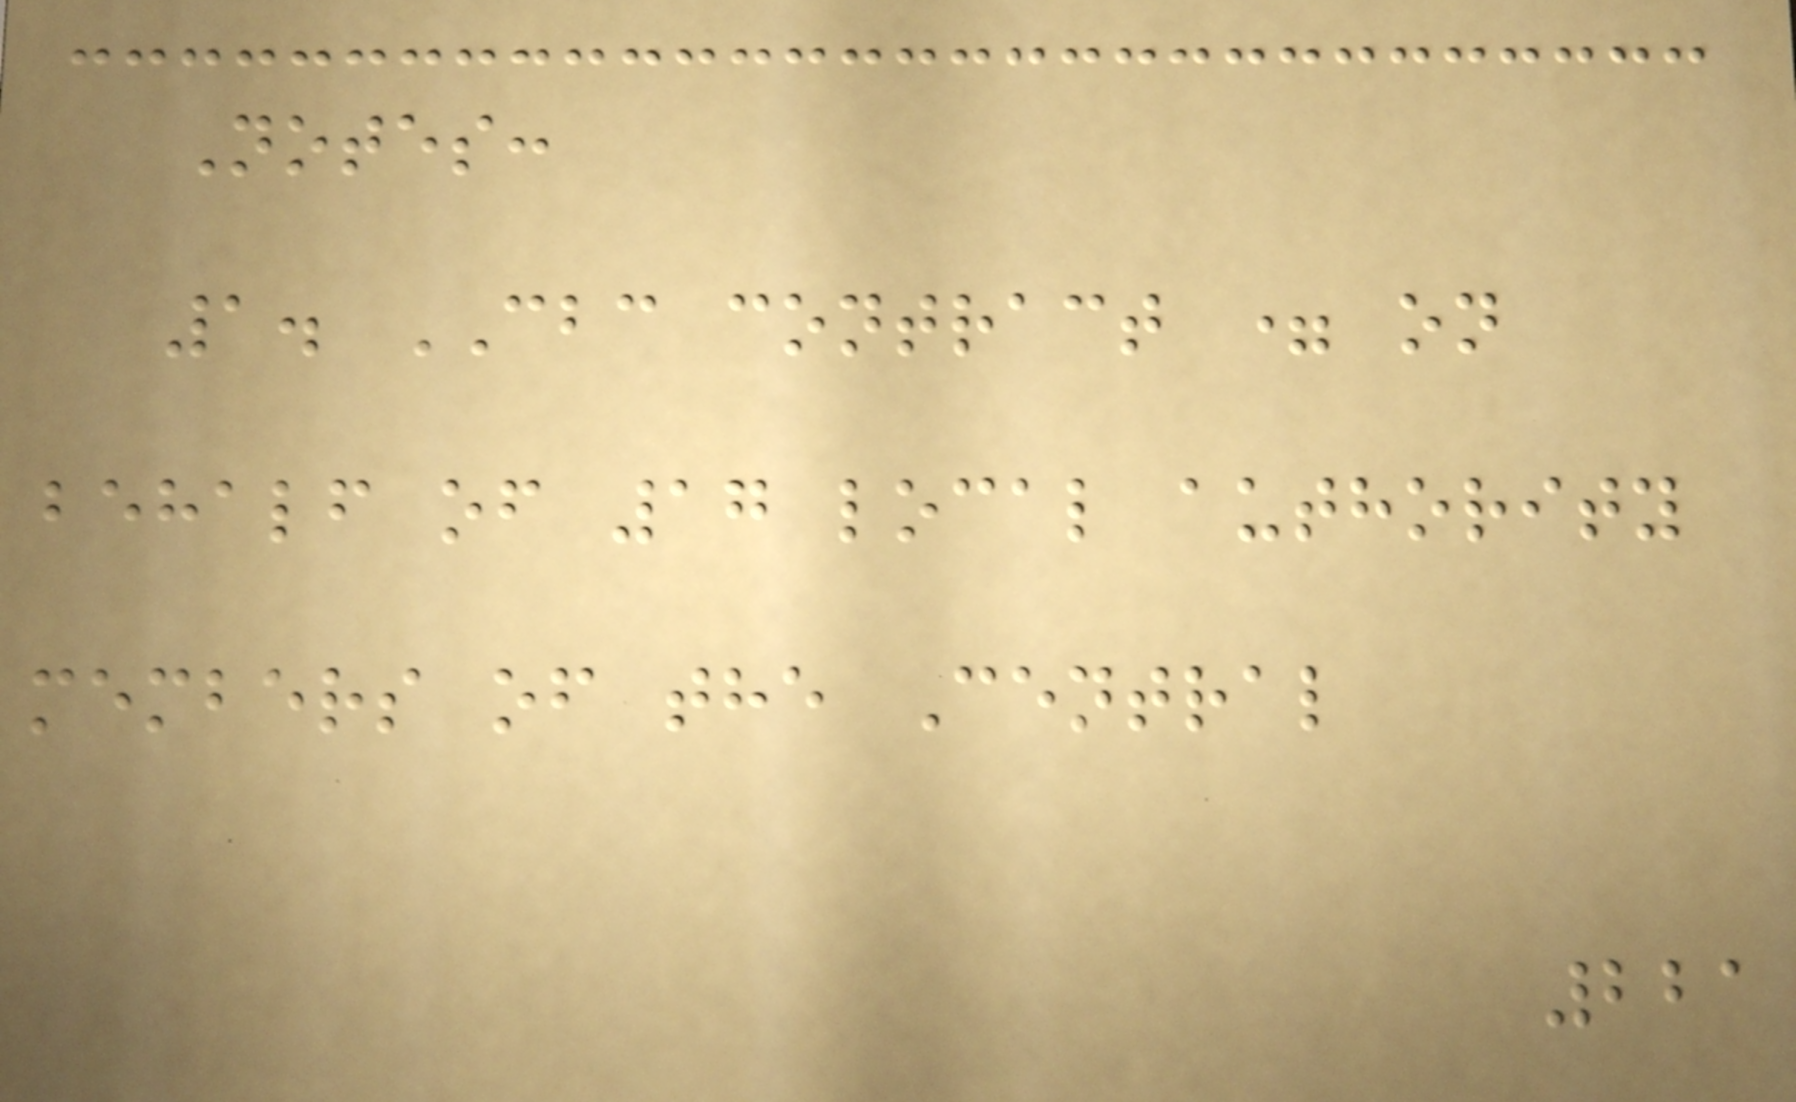Notes:
1. CBC contract = on
behalf of 17 local authority
members of the Central
221
